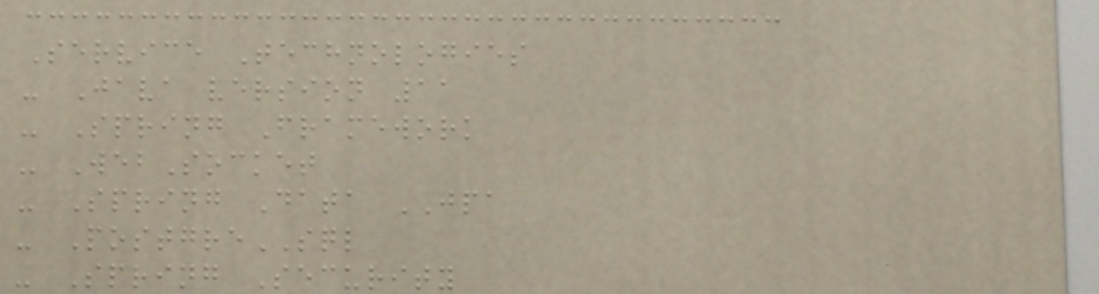Service Technologies
- Java version 11
- Spring Framework
- WebSocket
- Spring Data JPA
- PostgreSQL
- Spring Security
